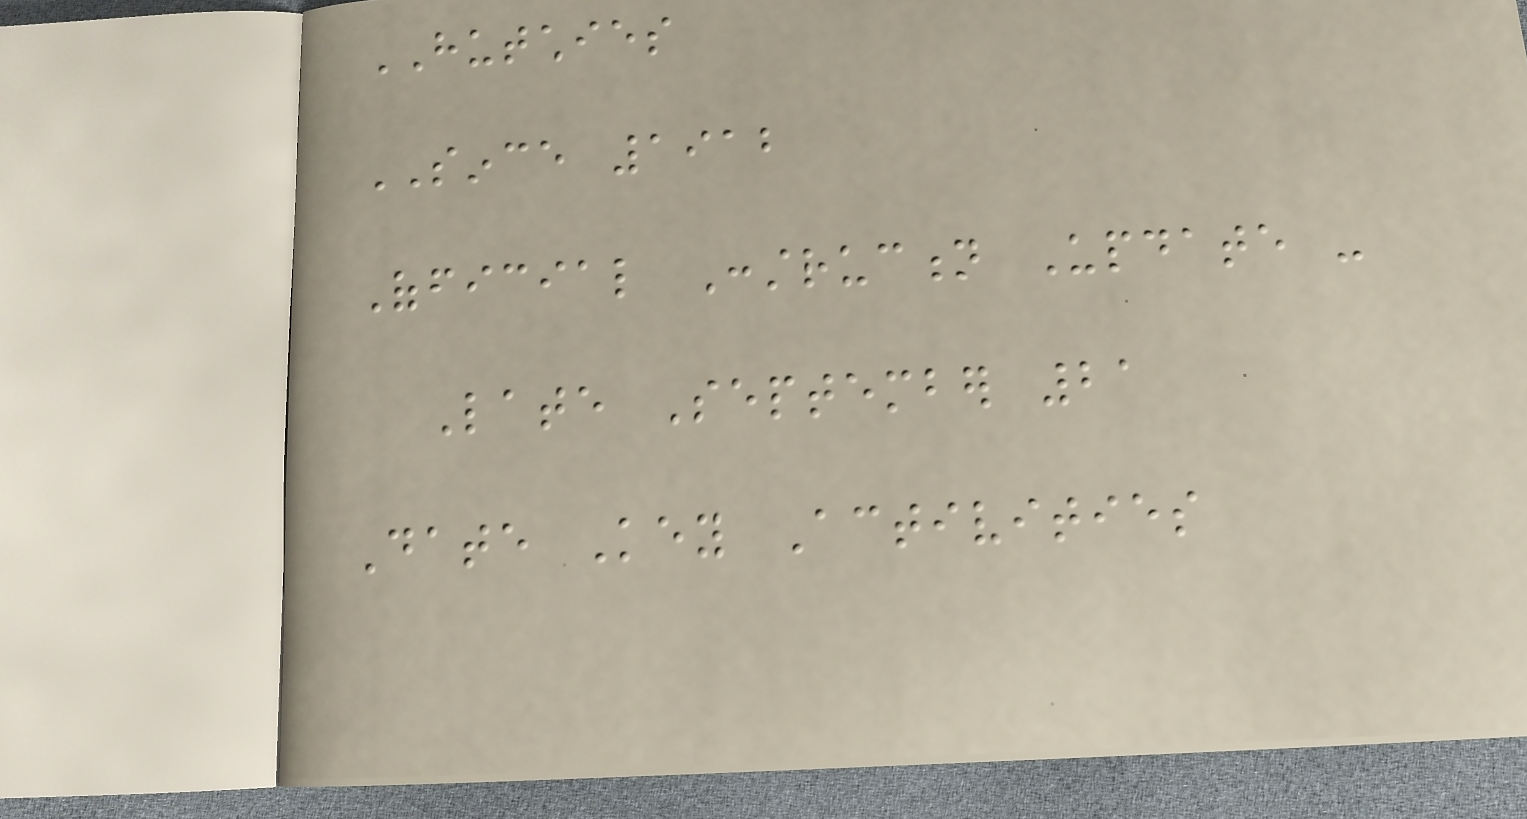HUTCHIES
SINCE 1912
Official Construction Update -
Late September 21
Date Key Activities
